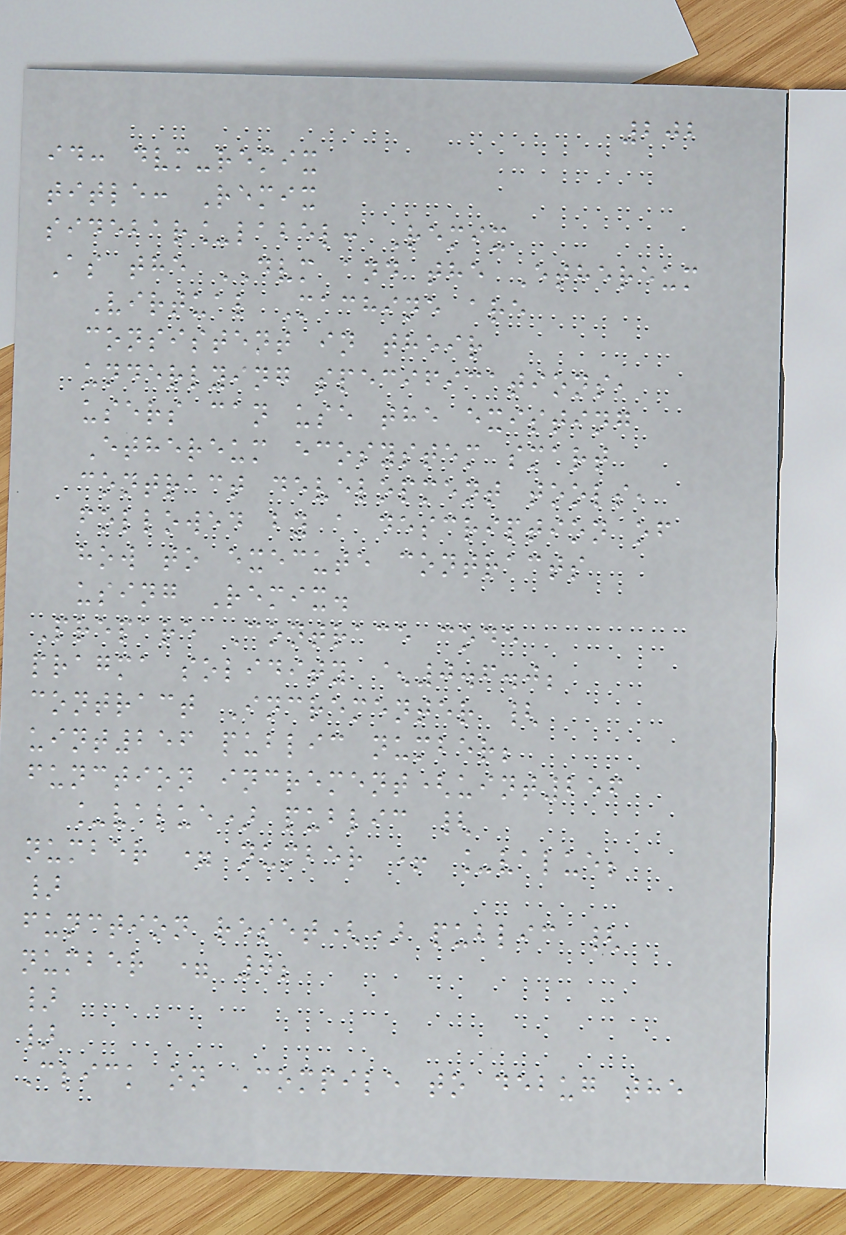202
id: dvm-remix
title: Remix
sidebar_label: Remix
As the DVM and the Ethereum
Virtual Machine are
consistent in their
underlying specifications,
users can use the existing
Ethereum ecosystem smart
contract development tools,
followed by a description of
how to execute contracts
using Remix.
Prepare Contrace code
pragma solidity ^0.6.0;
contract Incrementer {
uint256 public number;
function increment(uint256
_value) public {
number = number + _value;
}
function reset() public {
number = 0;
}
}
Click on Compile to debug the
